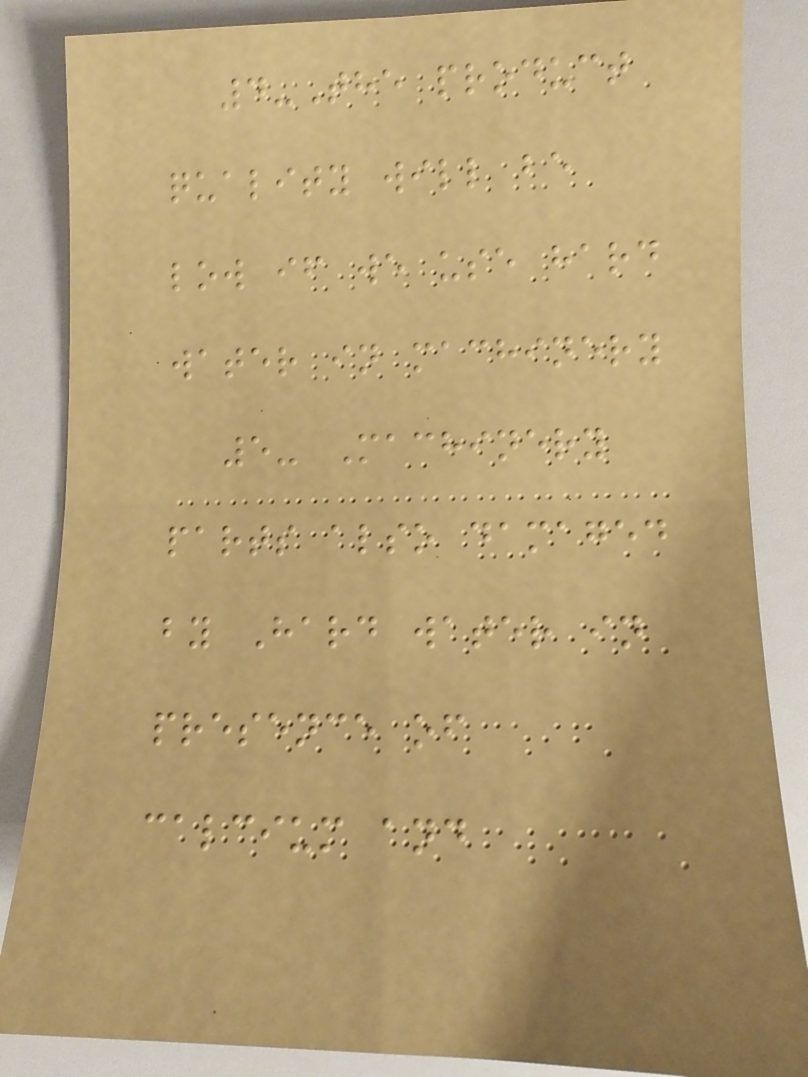4-The product
quality will be
low if we use hard
water in machinery
5- Machinery
parts also damaged
by Hard water in
presence of
calcium and
